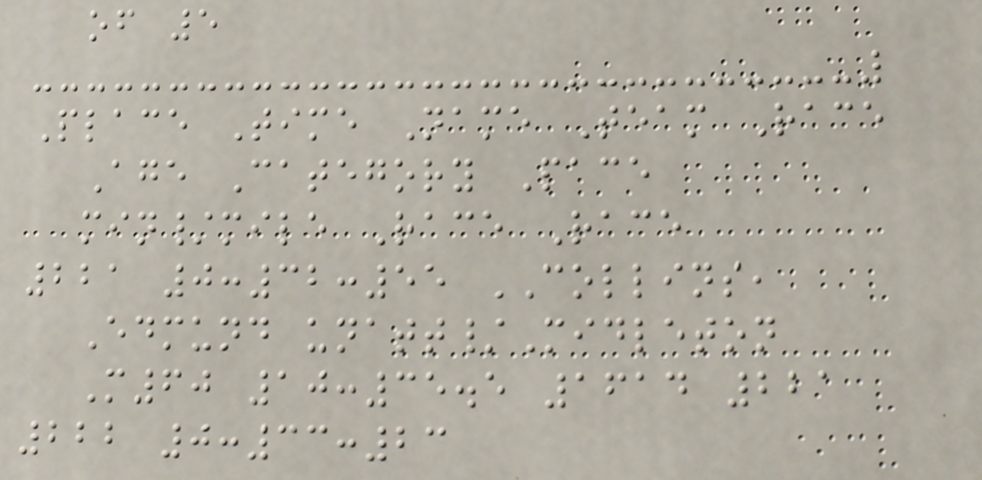of 5
Place Time Name Team Race
Age Category Pace
min/mile Race Race
221 0:32:55 COLLINS,
Edmund unatt/Midleton
M60 10:35.5 1614 221
222 0:33:23
